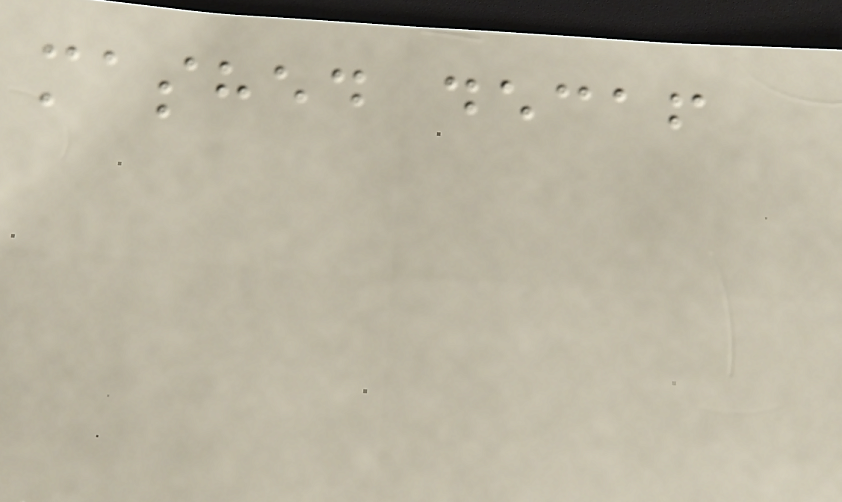mashed decaf
